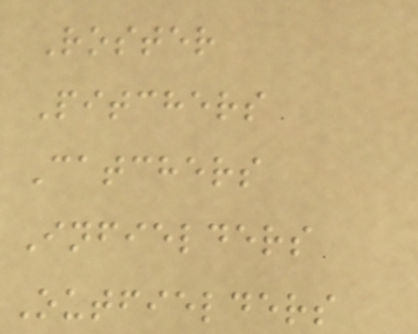Roster
Pitchers
Catchers
Infielders
Outfielders
